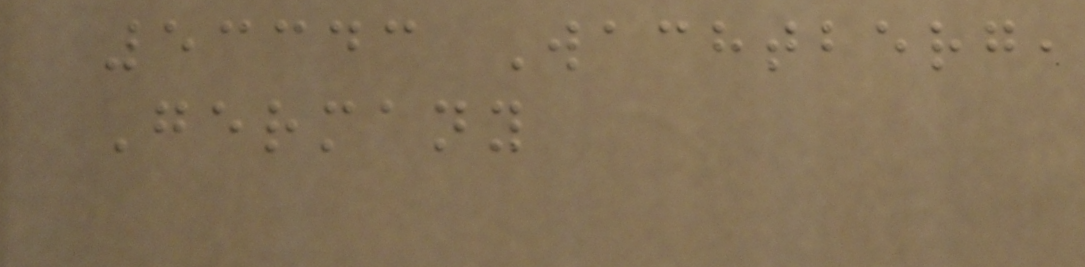53343 Wachtberg,
Germany
